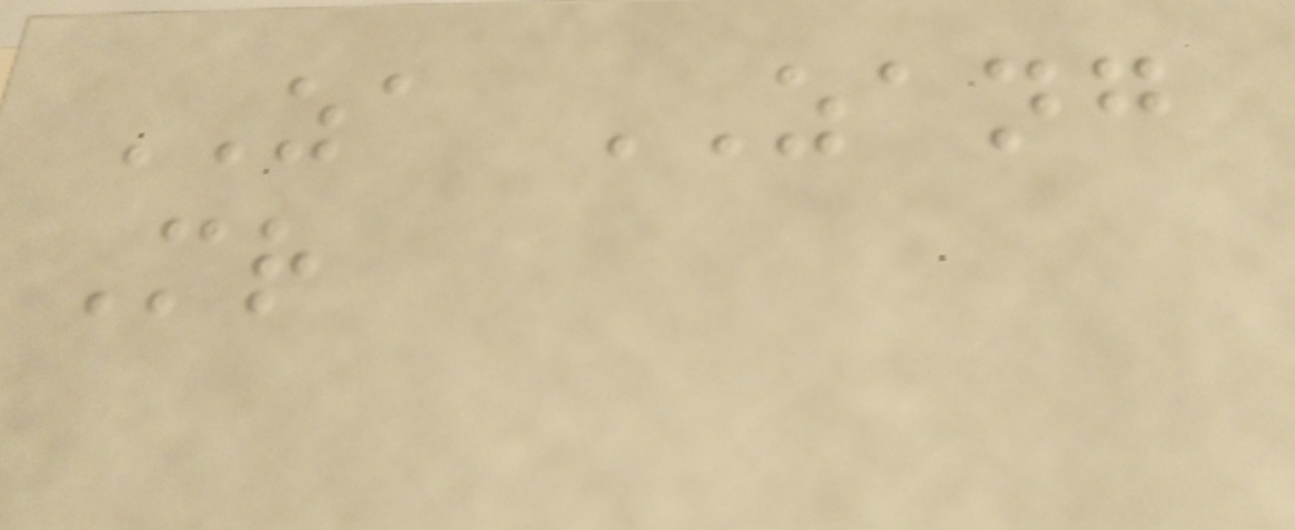ZA ZANG
Mr
